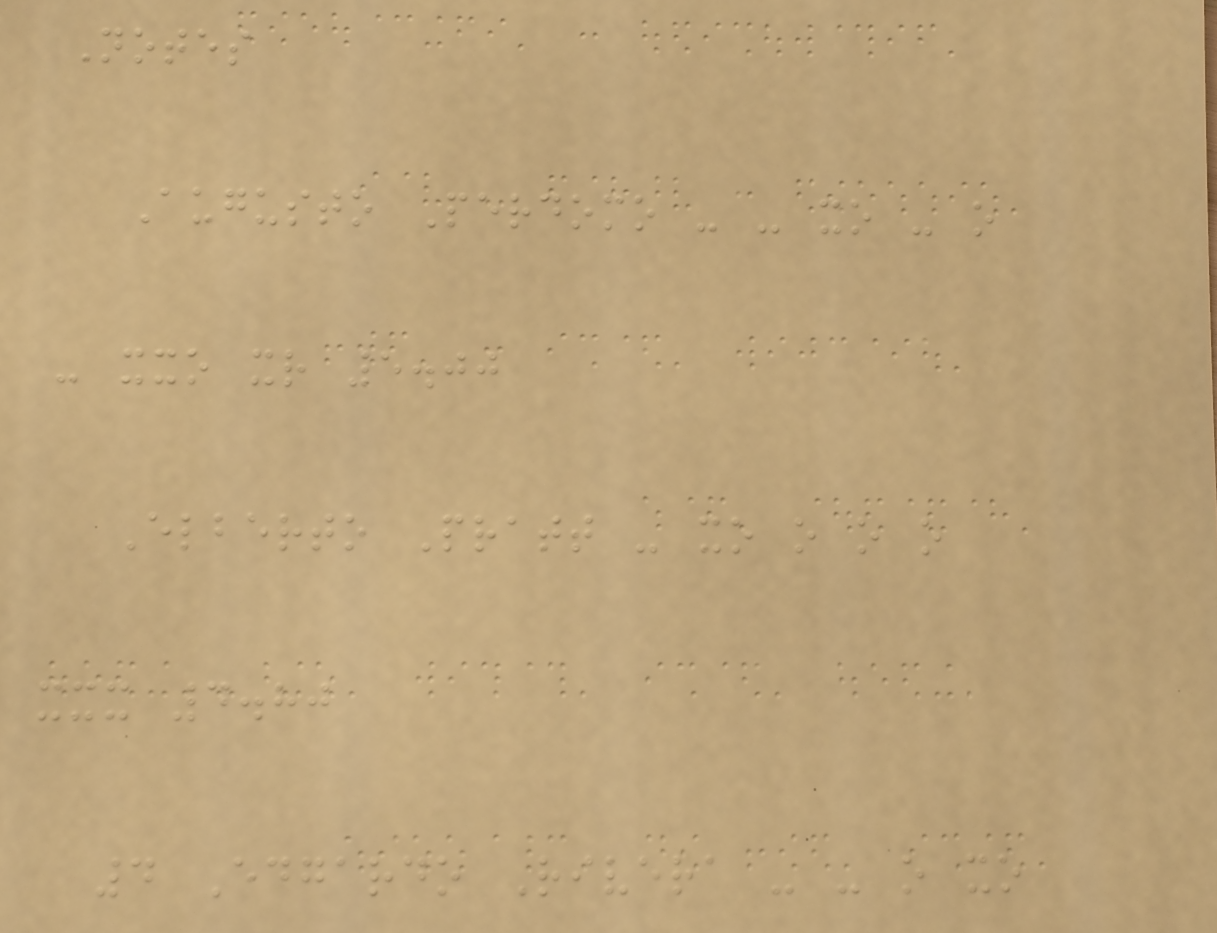Notes
Augusto Perdomo - - xo - o
- xxo xr 5.00
Elberto Pratt - xo o o o
xxx 4.80
4 Edgardo Rivera - - o xo
